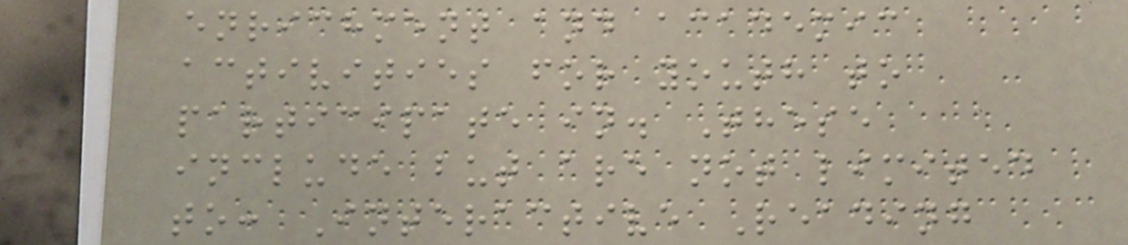enrichment and academic
activities for youth to
participate in. These
include but are not limited
to: Interactive Reading
